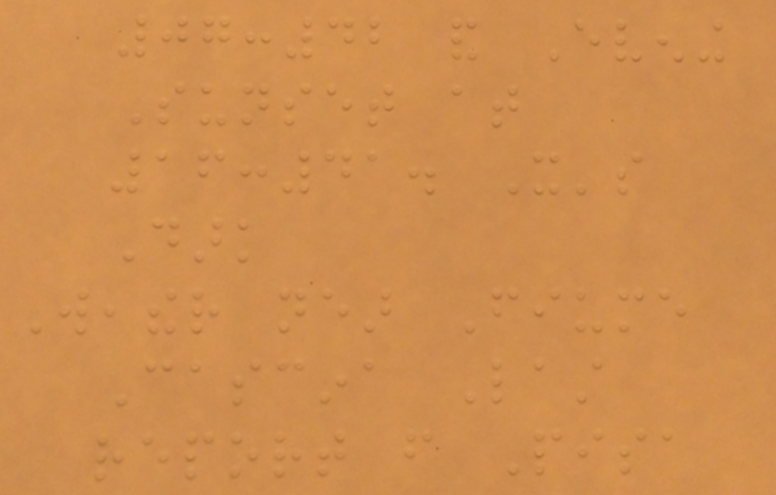07:42 and Evening
Sunset at
16:41. It's
Dark
Weather near Fiume
Cascina Last
report from Pisa
